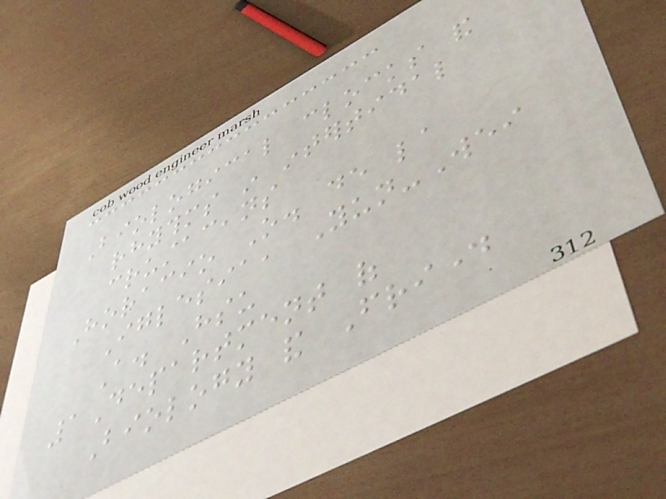Biological clocks and
rhythms in intertidal
crustaceans
Horacio O. de la
Iglesia, Yun-Wei
A. Hsu
1Department of
Biology and Friday
